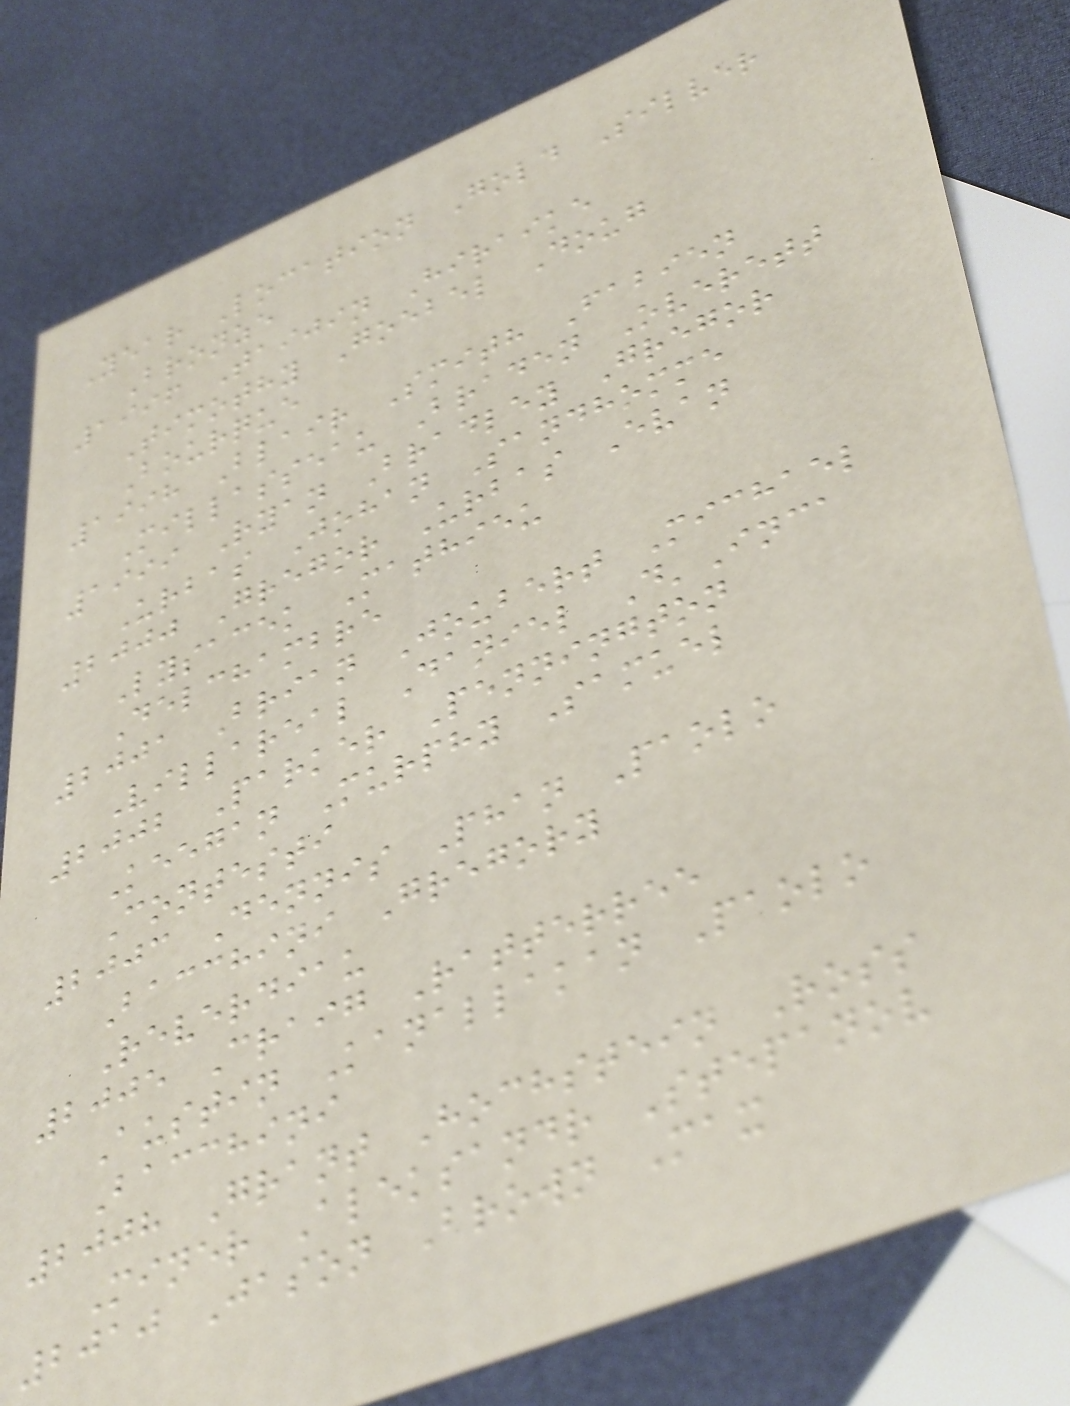Year Location Gold Silver
Bronze
1996 Taijin Hiraike
Timothy Goebel Doug
Bourque
1998 Blair Smith Fabien
Millasseau Braden Overett
1999 Ryan Bradley Gregor
Urbas Johan Sandhomme
2000 Gregor Urbas Evan
Lysacek Mathieu
Delchambre
2001 Brian Joubert Michael
Villareal Daniel D'Inca
2002 Parker Pennington
Keegan Murphy Samuel
Contesti
2003 Dennis Phan Paolo
Bacchini Gregory
Reverdiau
2005 Craig Ratterree
Austin Kanallakan Paolo
Bacchini
2008 Grant Hochstein Ross
Miner Aleksandr Stepanov
2010 Jason Brown Max
